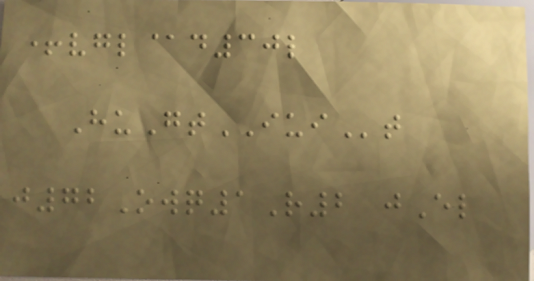+vgl@d30l
HuGtIUIt
j72Owq1R2 jEl
